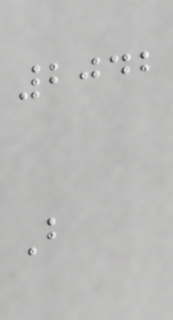2042
B
